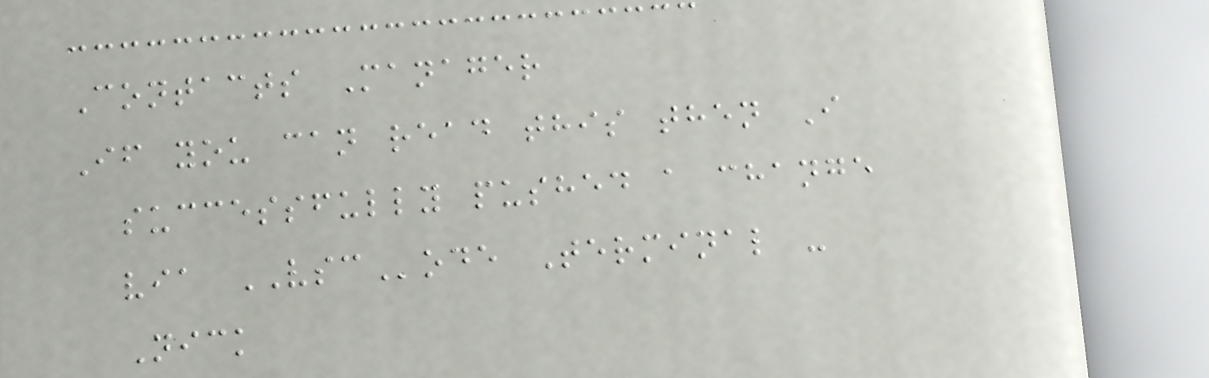Contacts Manager
If you can read this then I
successfully pushed a change
via VSCode Terminal -
Nick
